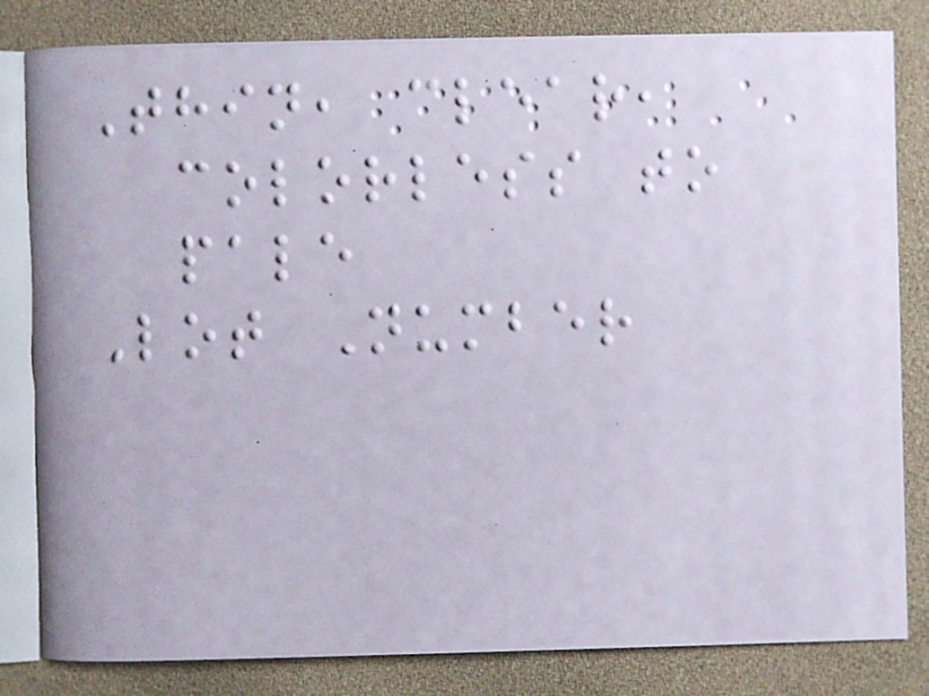Thin, clear,
colorless to
pale
Lot Number
